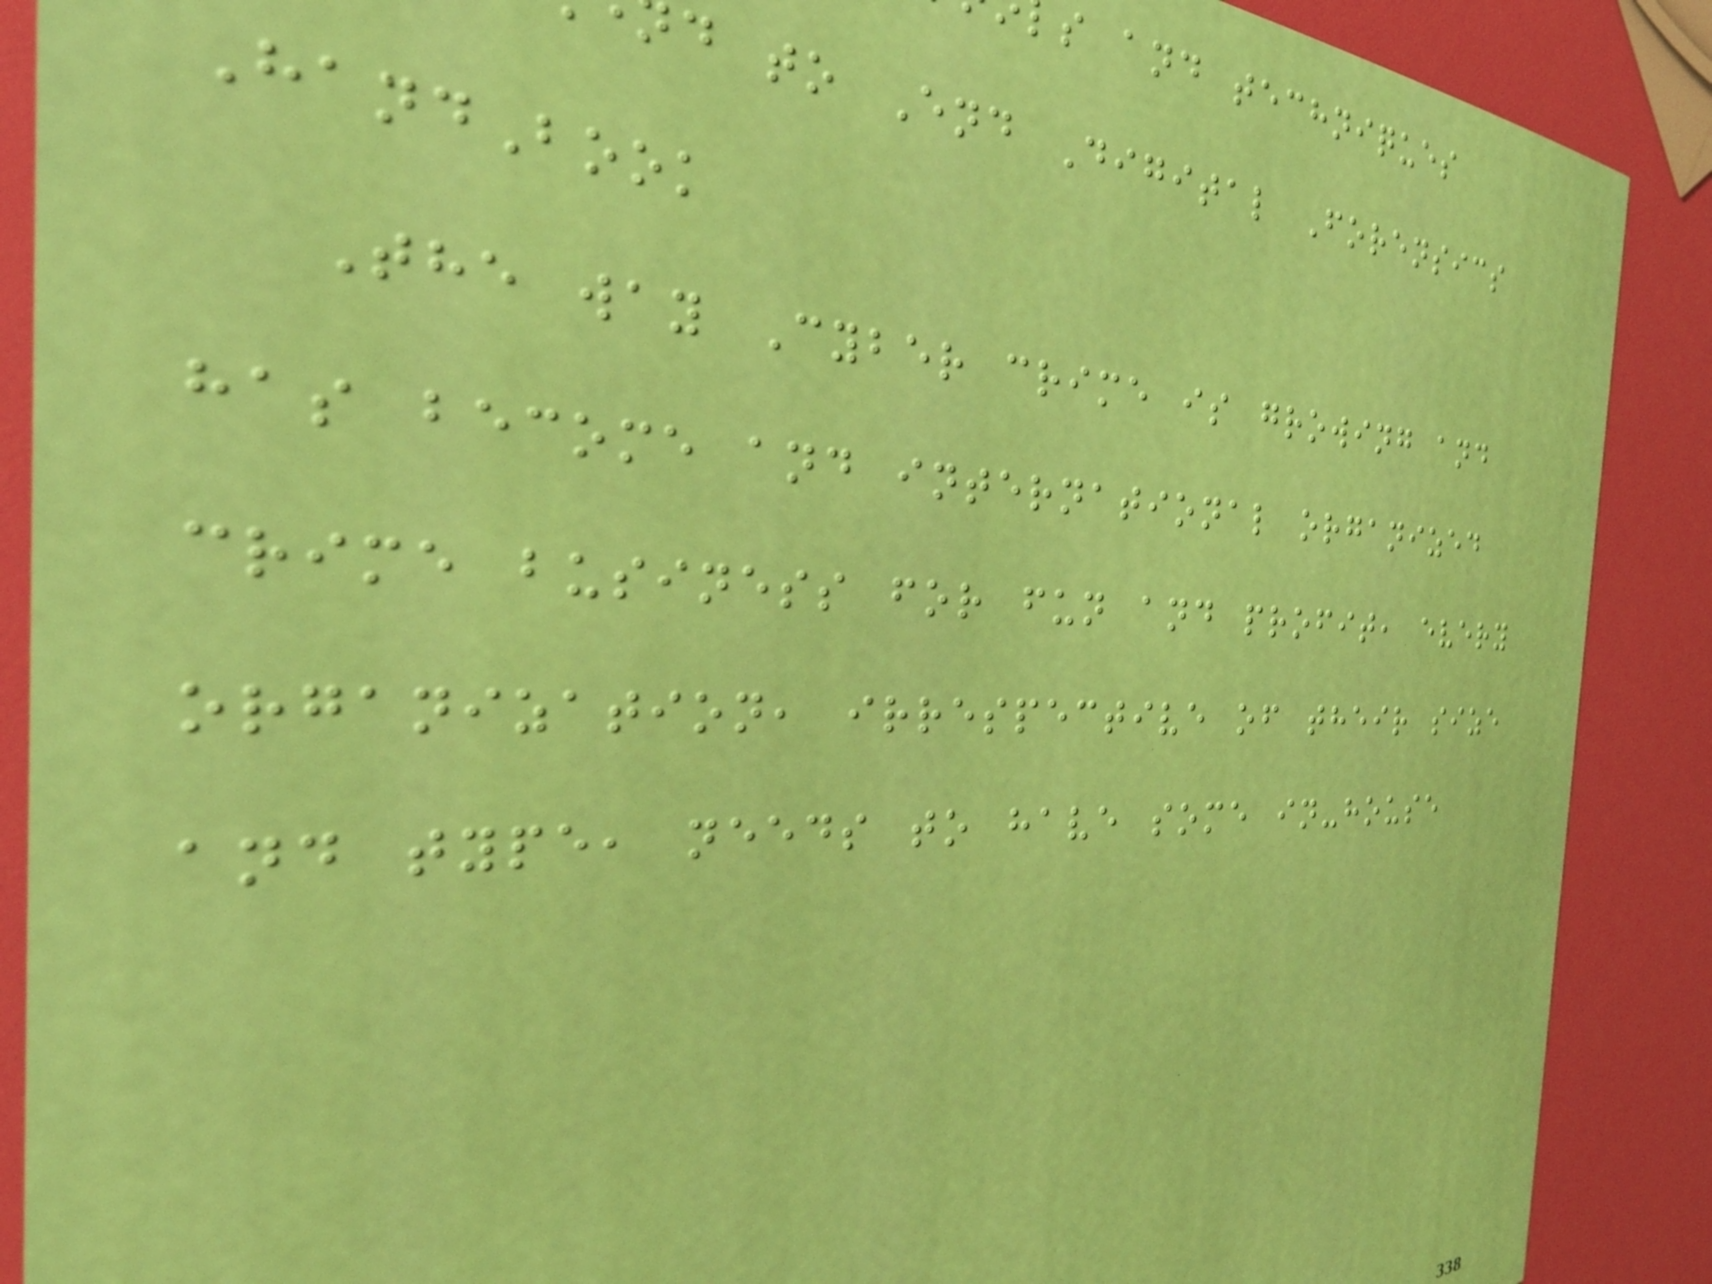s and techniques
d to End Digital Forensics
HandBook
The way Cyber crime is growing and
has become and international organized
crime business for fun and profit, every
organization, irrespective of their size
and type, needs to have some in-house
